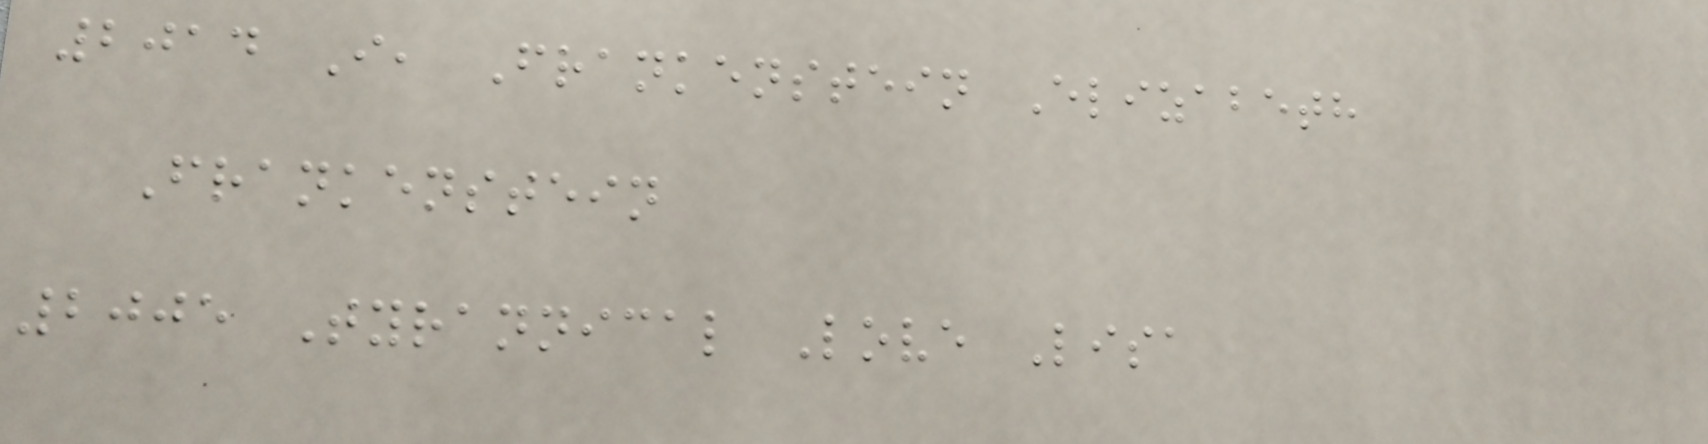2014 I, Frankenstein Elizabeth
Frankenstein
2005 Tyrannical Love Lisa
